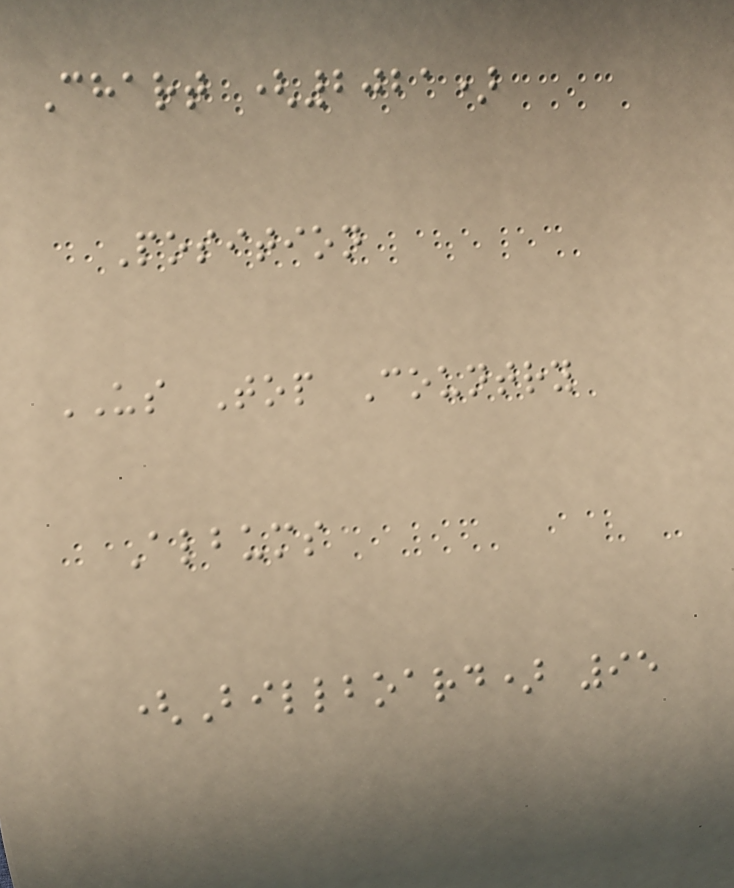Chart (2021)
Position
US Top Country
Albums
(Billboard) 95
